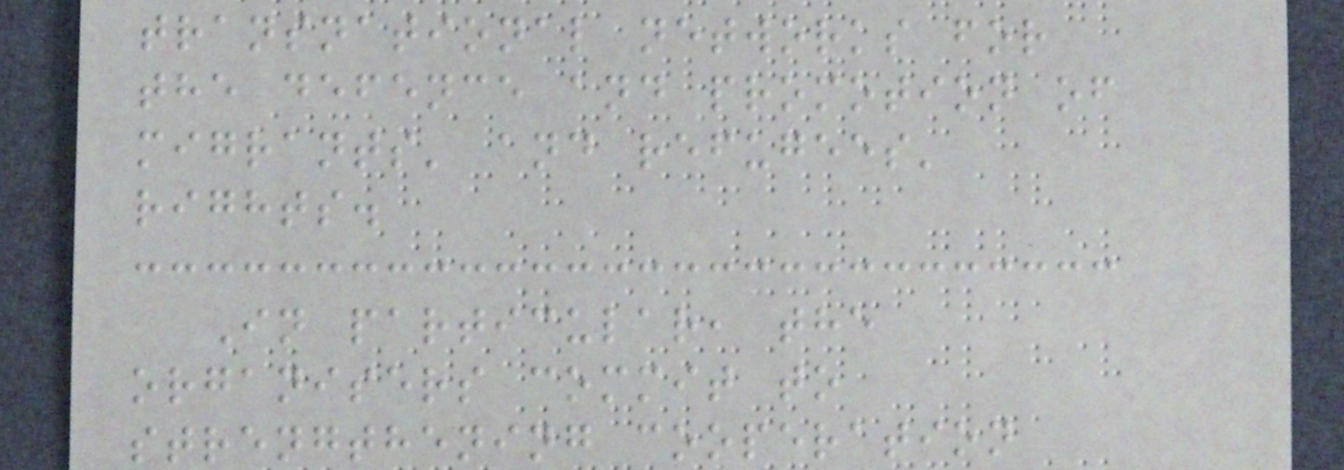transnational networks for
the defence and promotion of
migrants' and refugees'
rights.
In particular, the
organisers commit to
strengthening cooperation
